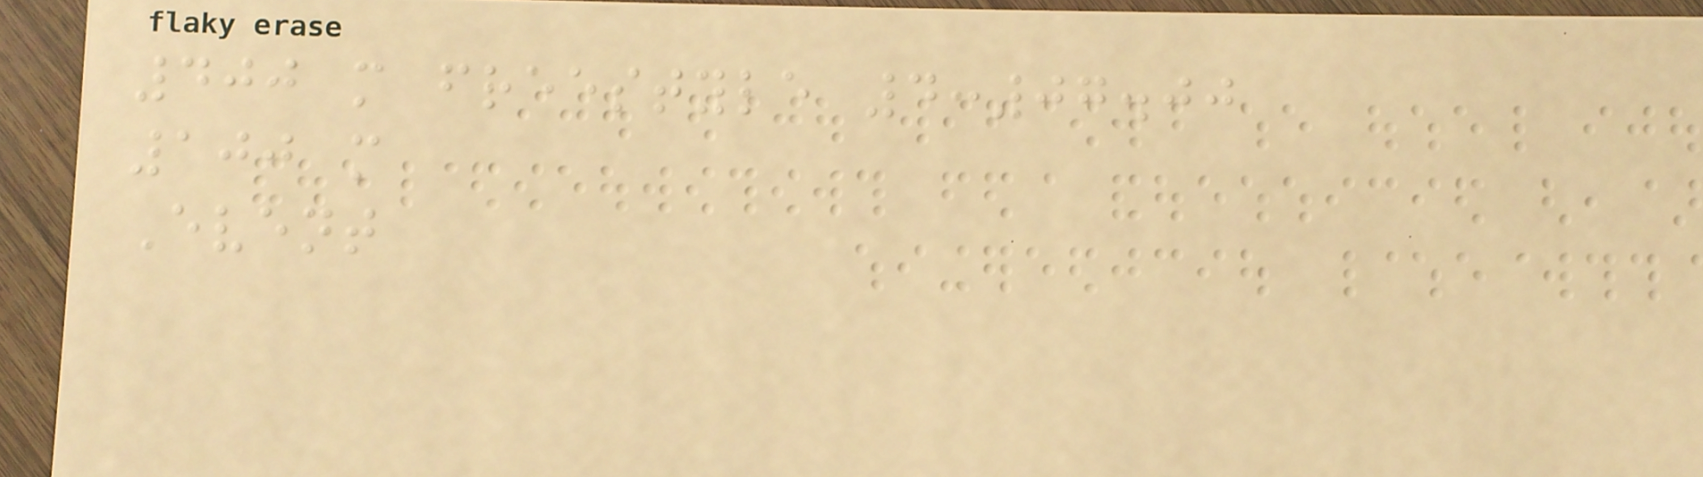400 m freestyle 4:07.00
100 m
Event
